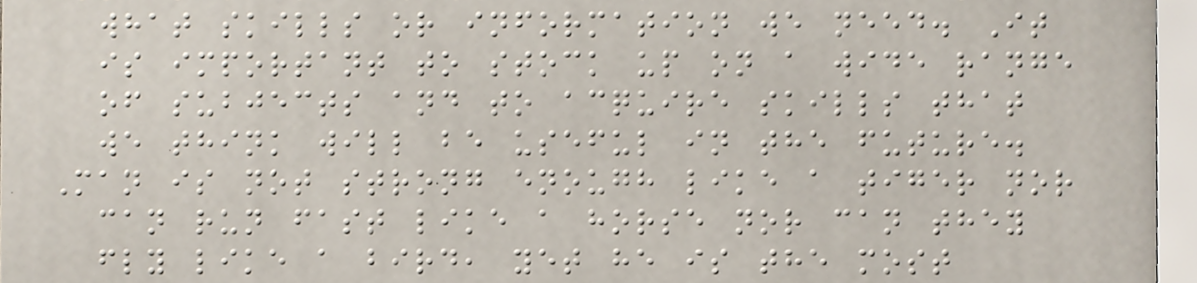what skills or information we need. It
is important to stock up on a wide range
of subjects and to acquire skills that
we think will be useful in the future.
Man is not strong enough like a tiger nor
can run fast like a horse nor can they
fly like a bird, yet he is the most
